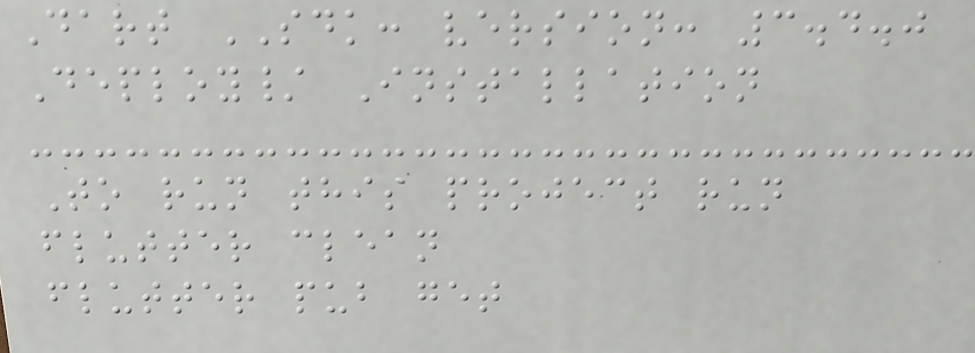Dart SDK: version: 3.4.0
Deploy/ Installation
To run this project run
flutter clean
flutter pub get
